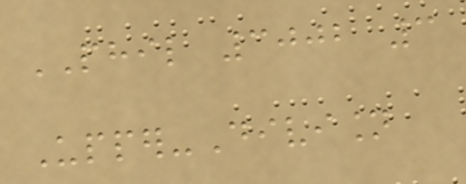PHIL 3002 3
Upper-Division
